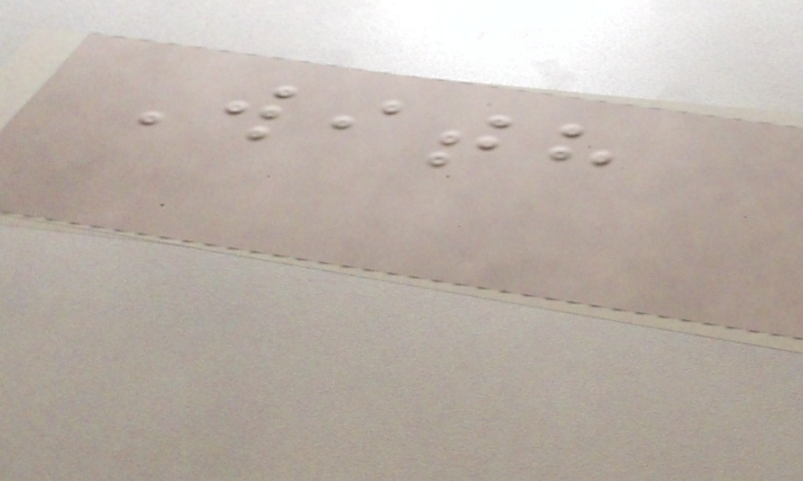With
